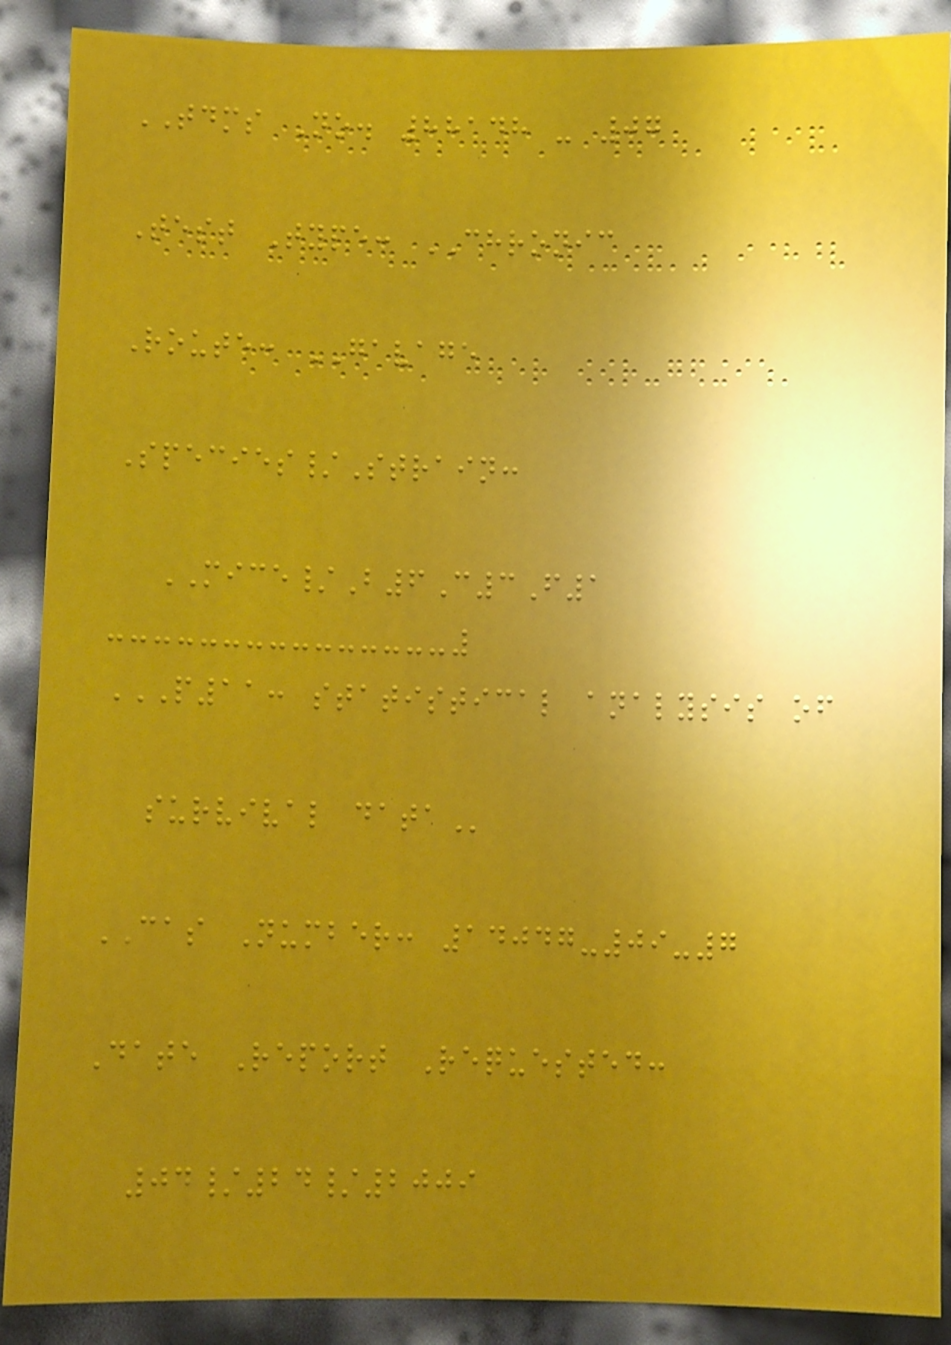TDMS No. 88148 - 07
Test Type: CHRONIC
Route: GAVAGE
Species/Strain:
MICE/B6C3F1
P11: STATISTICAL ANALYSIS OF
SURVIVAL DATA
CAS Number: 14047-09-7
Date Report Requested:
04/24/2009
